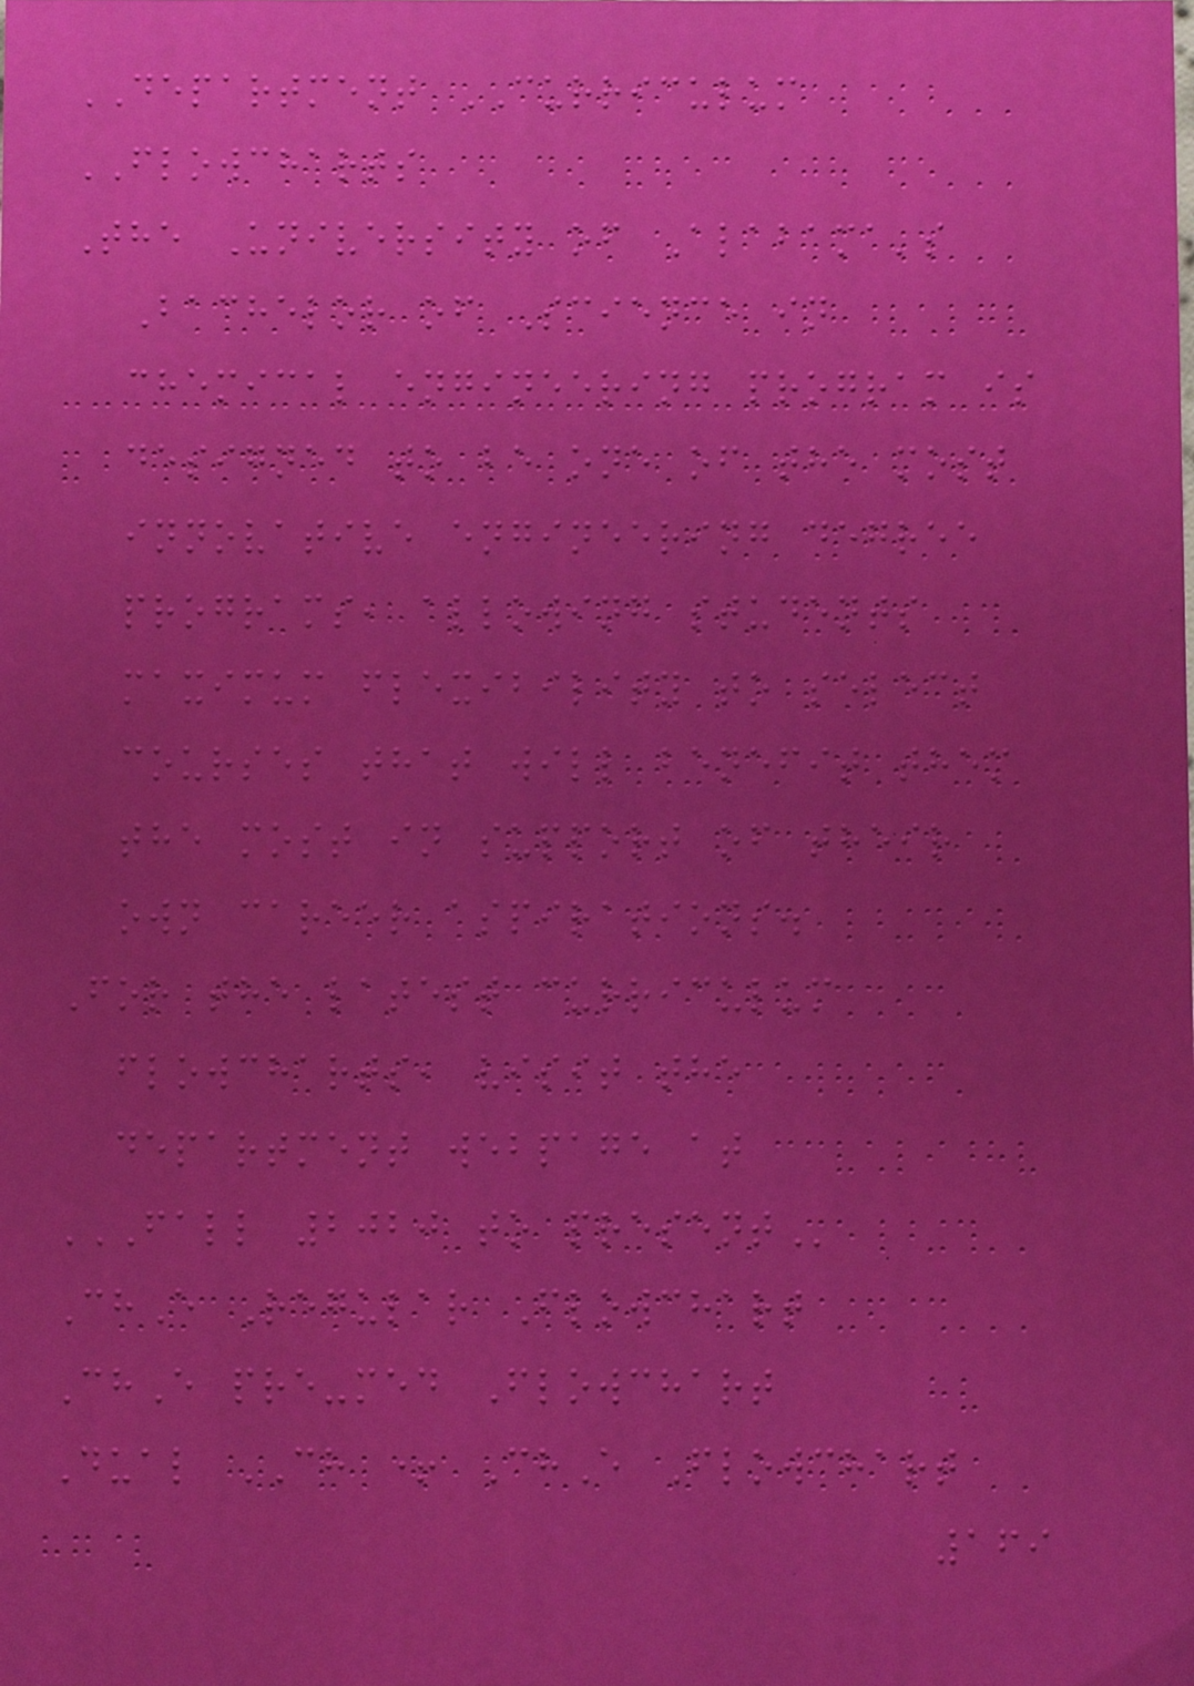DEPARTMENT CURRICULUM
FLOWCHARTS
The University of Alabama's
Bachelor of Science in
chemical engineering program is
designed to be one of the most
innovative engineering degree
programs, allowing students
maximum flexibility to select
courses that will benefit them
the most in support of their
own career aspirations.
For the latest curriculum
flowcharts, visit the
department webpage at
FALL 2020 TO PRESENT
ChE Regular Flowchart
ChE pre-med Flowchart
Dual CH + ChE Flowchart
169
